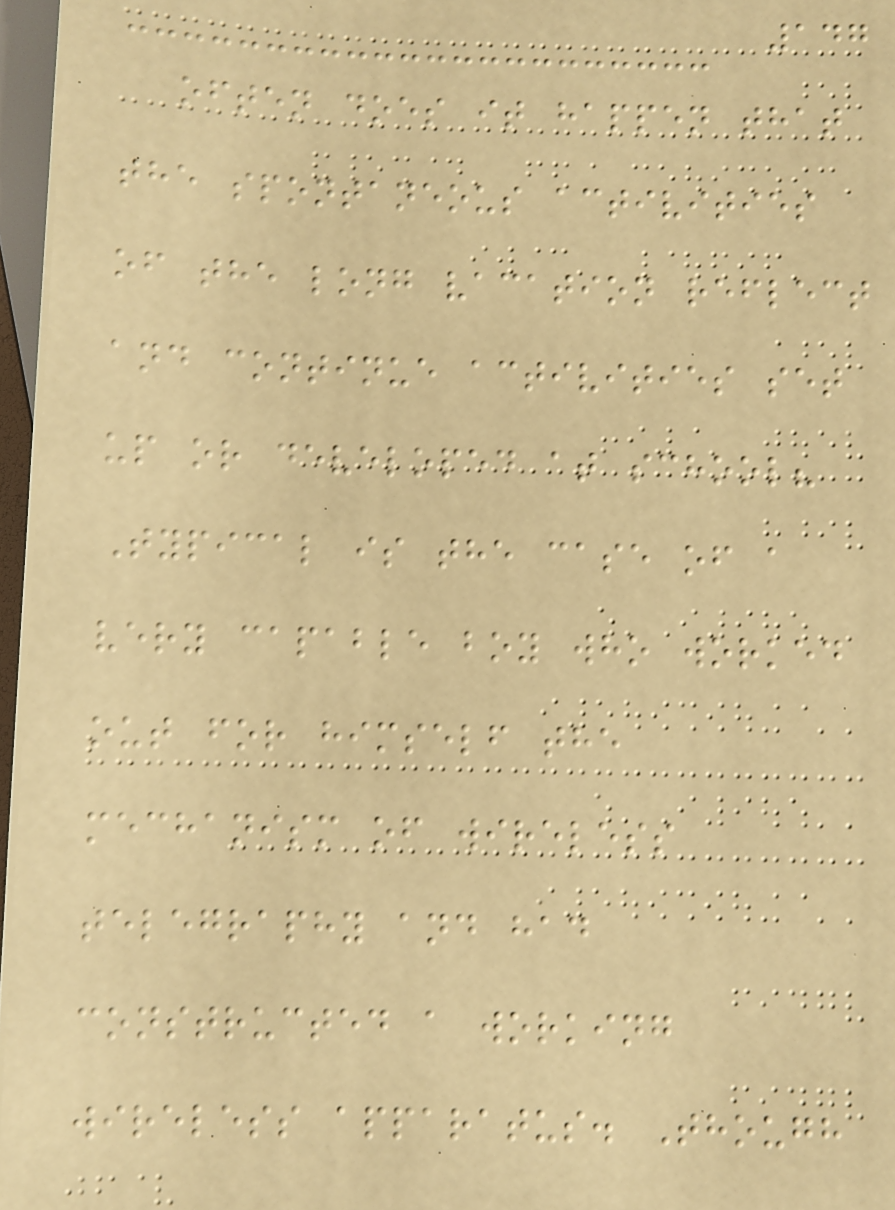147
often does it happen that
the spontaneous activities
of the long vacation reflect
and continue activities set
up or developed at school?
Typical is the case of a
very capable boy who worked
out for himself the
mechanism of wireless
telegraphy and had
constructed a working
wireless apparatus. Though
